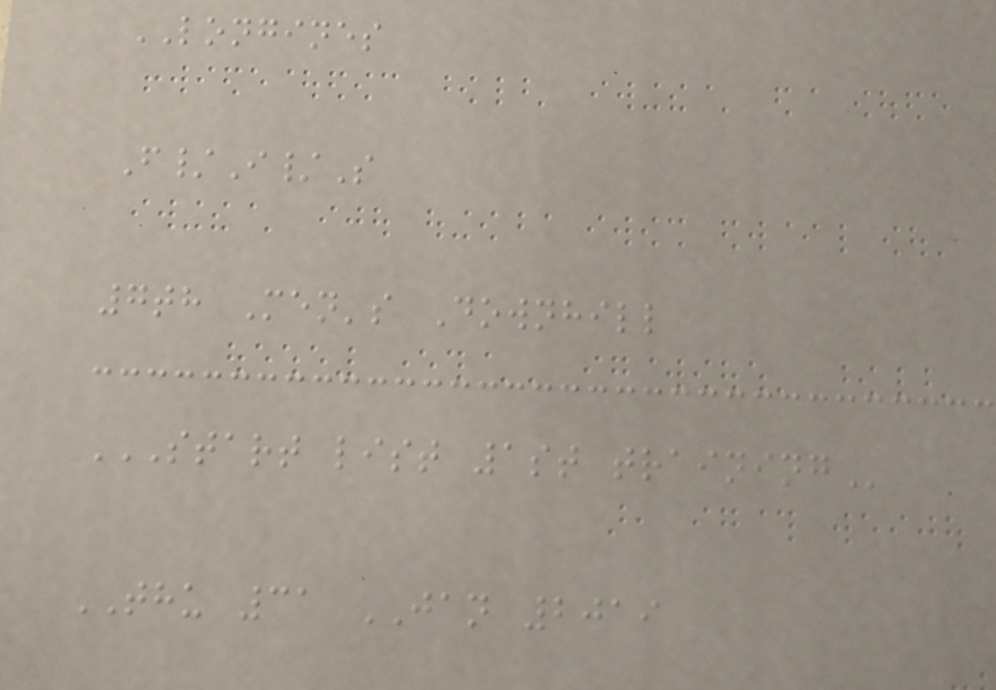LONGINES
F/I/S
7th Men's Downhill
START LIST 1ST TRAINING
THU 31 JAN 2019
